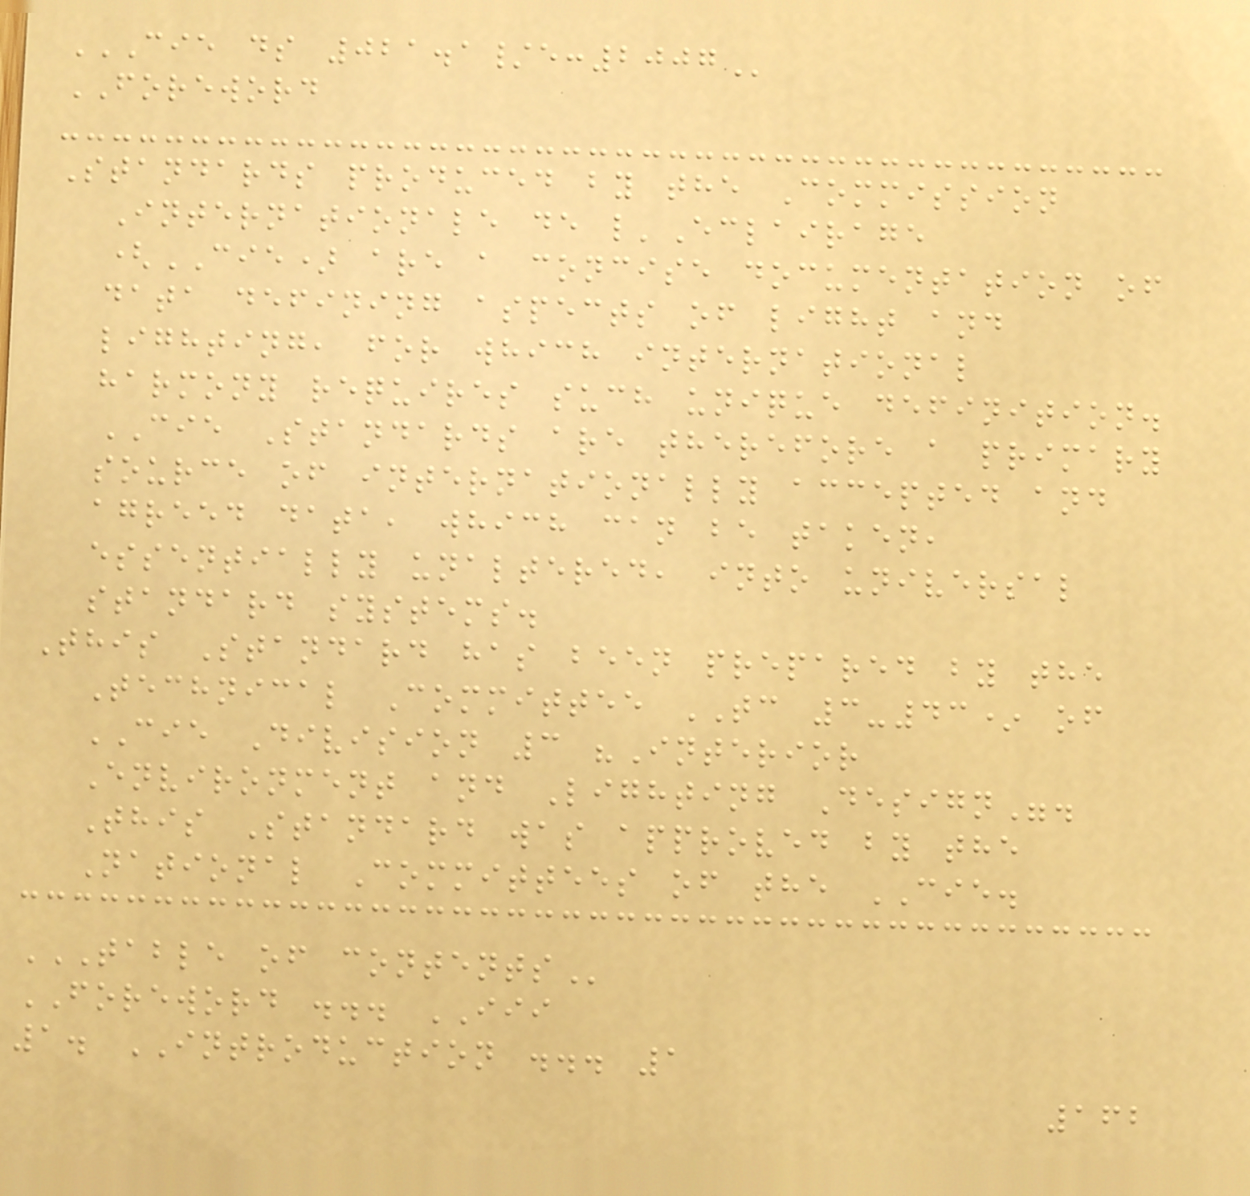CIE DS 021.1/E:2007
FOREWORD
Standards produced by the Commission
Internationale de l'Eclairage
(CIE) are a concise documentation of
data defining aspects of light and
lighting, for which international
harmony requires such unique definition.
CIE Standards are therefore a primary
source of internationally accepted and
agreed data, which can be taken,
essentially unaltered, into universal
standard systems.
This Standard has been prepared by the
Technical Committee TC 3-43* of
CIE Division 3 "Interior
Environment and Lighting Design".
This Standard was approved by the
National Committees of the CIE.
TABLE OF CONTENTS
FOREWORD ... III
1. INTRODUCTION ... 1
162
